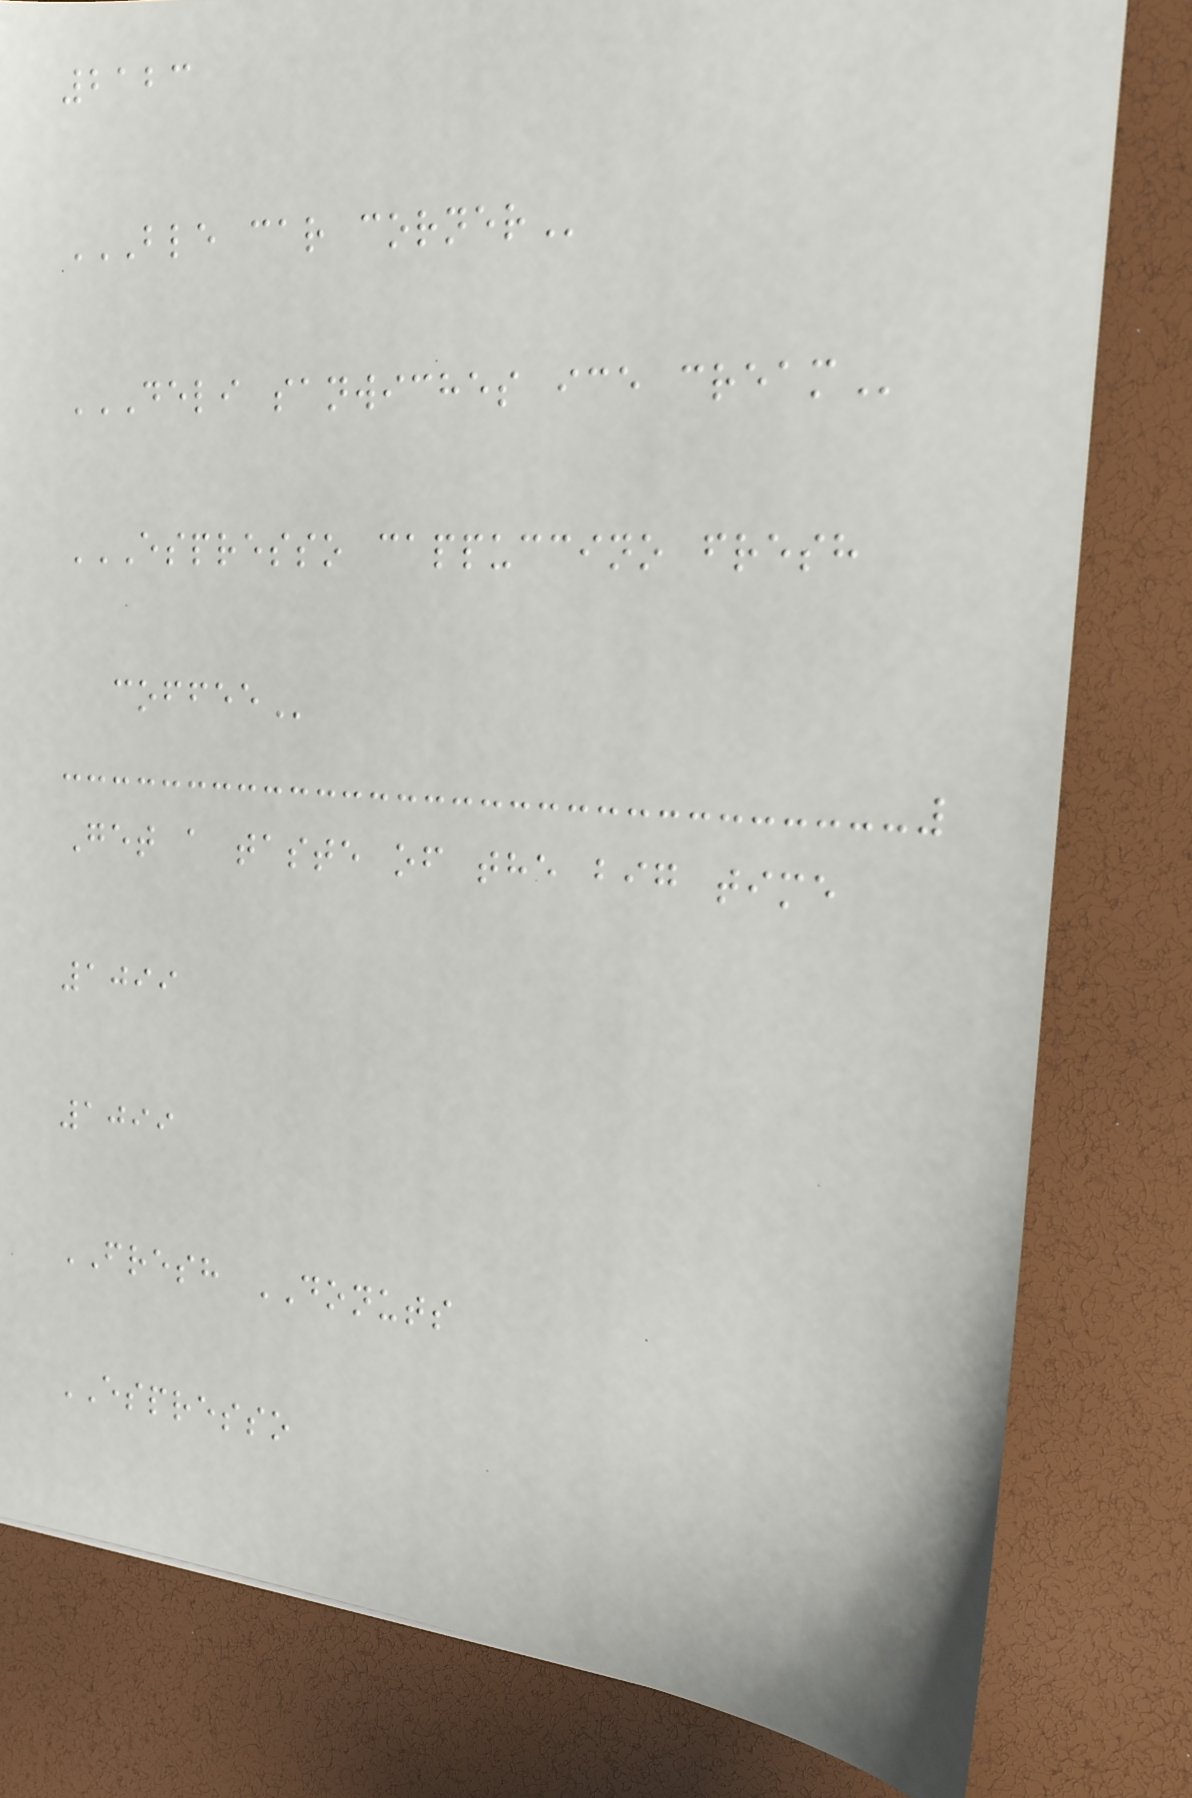2123
BLE CAR CORNER
DELI SANWICHES ICE CREAM
ESPRESSO CAPPUCCINO FRESH
COFFEE
Get a taste of the big time
1099
1099
FRESH DONUTS
ESPRESSO
